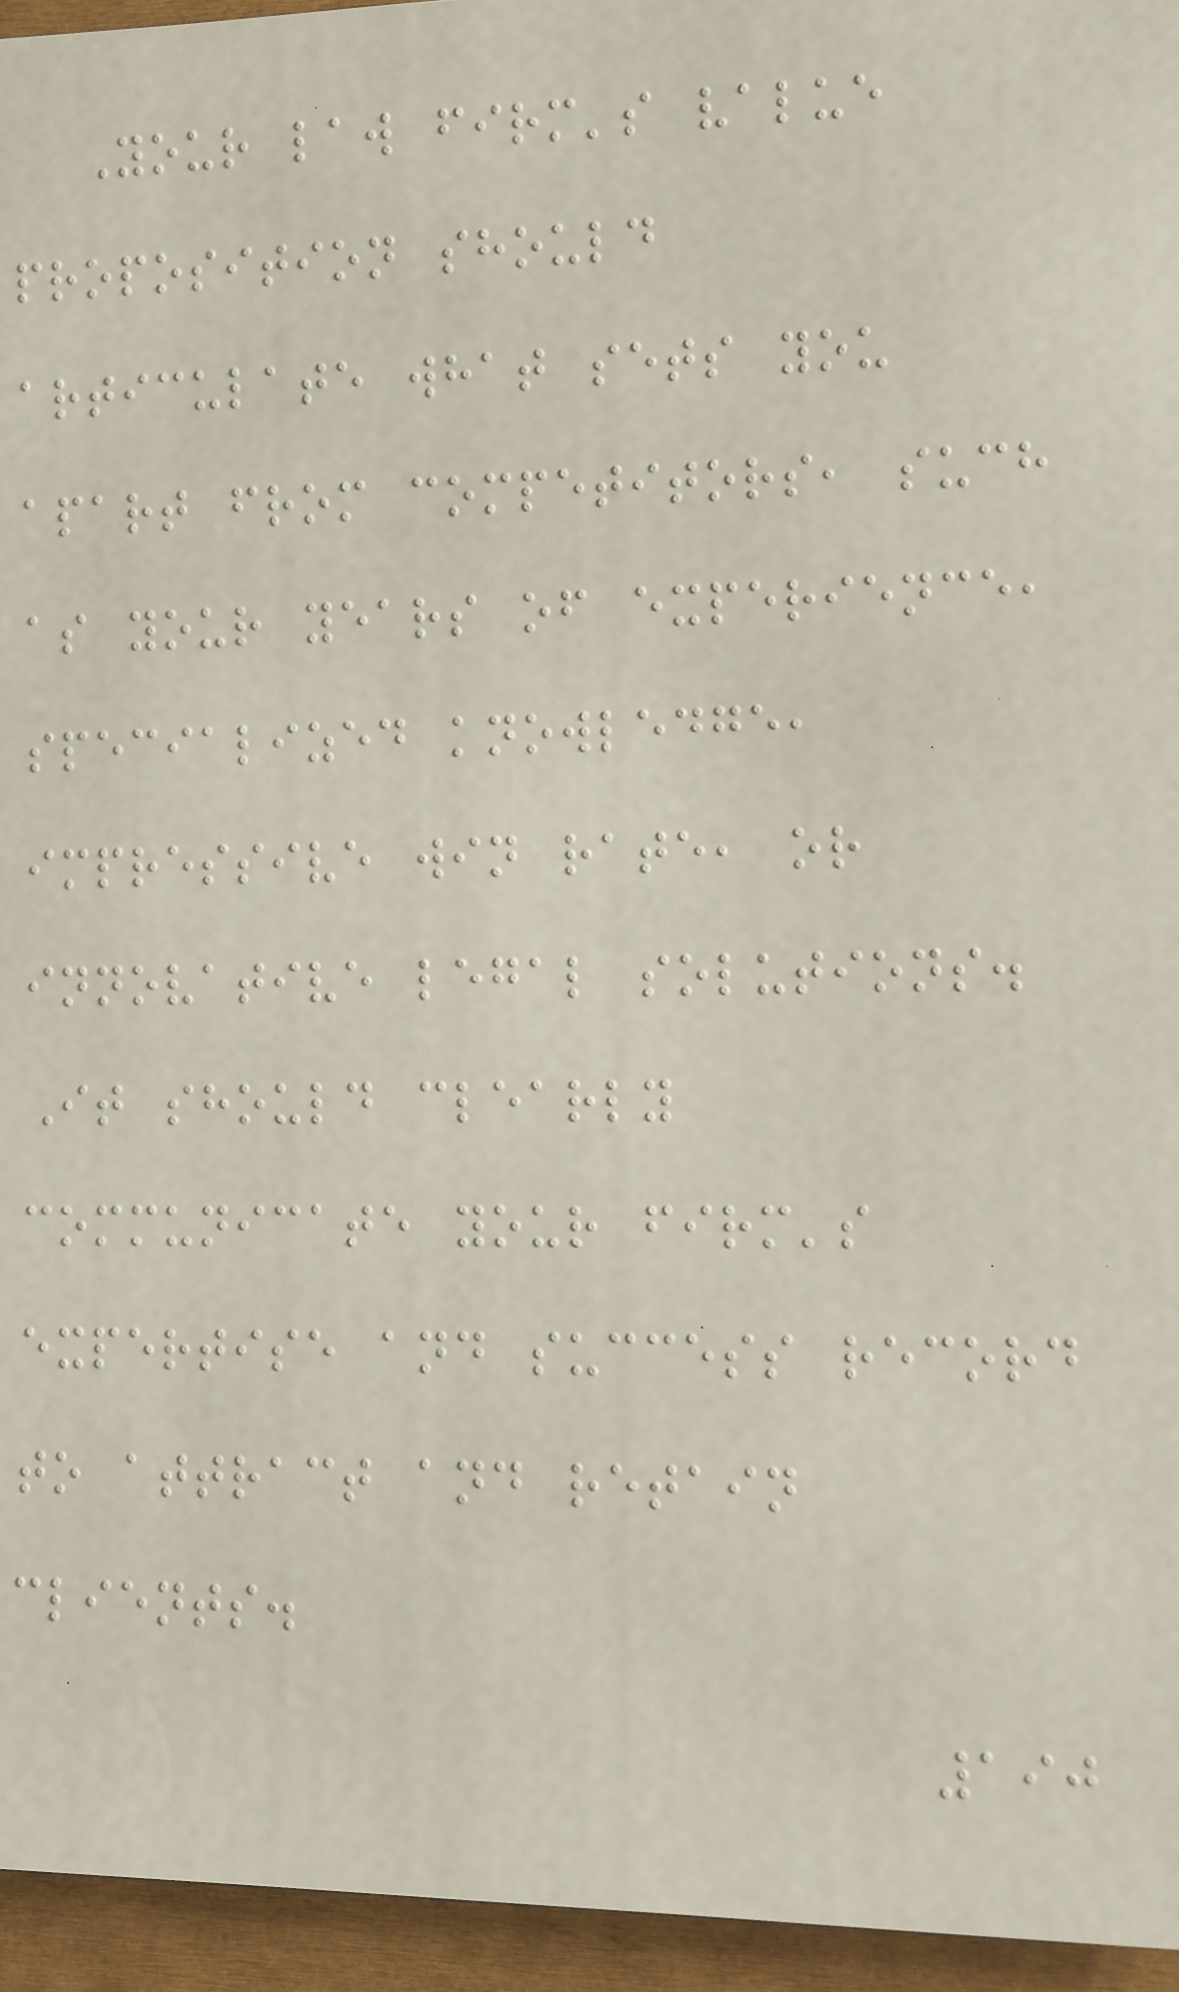Your law firm's value
proposition should
articulate what sets you
apart from competitors, such
as your years of experience,
specialized knowledge,
impressive win rate, or
innovative legal solutions.
It should clearly
communicate your firm's
expertise and success record
to attract and retain
clients.
190
